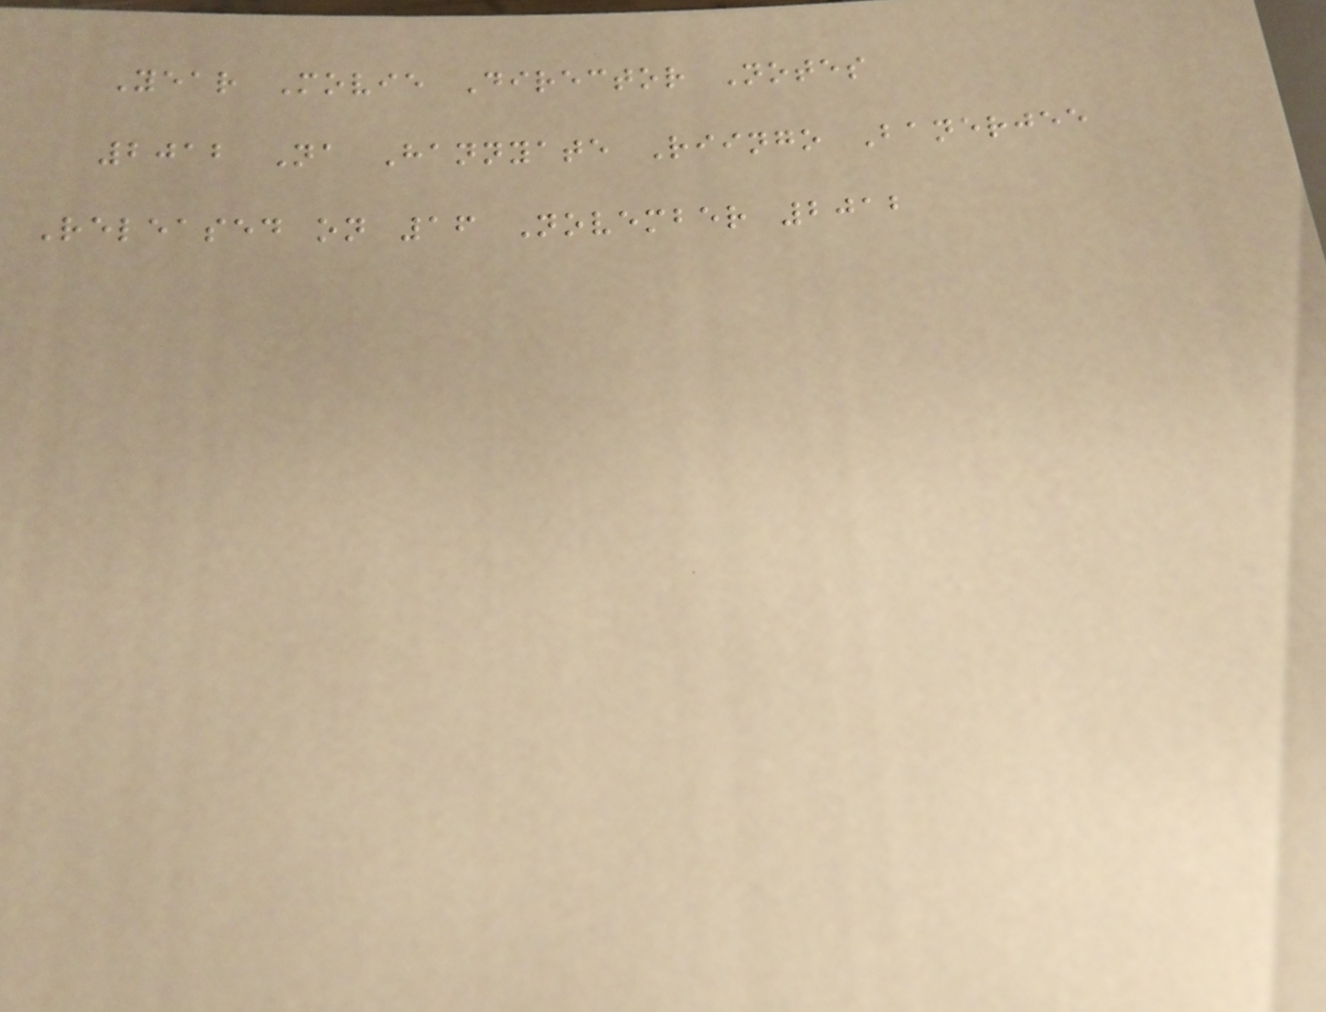Year Movie Director Notes
2012 Na Hannyate Riingo Banerjee
Released on 16 November 2012
